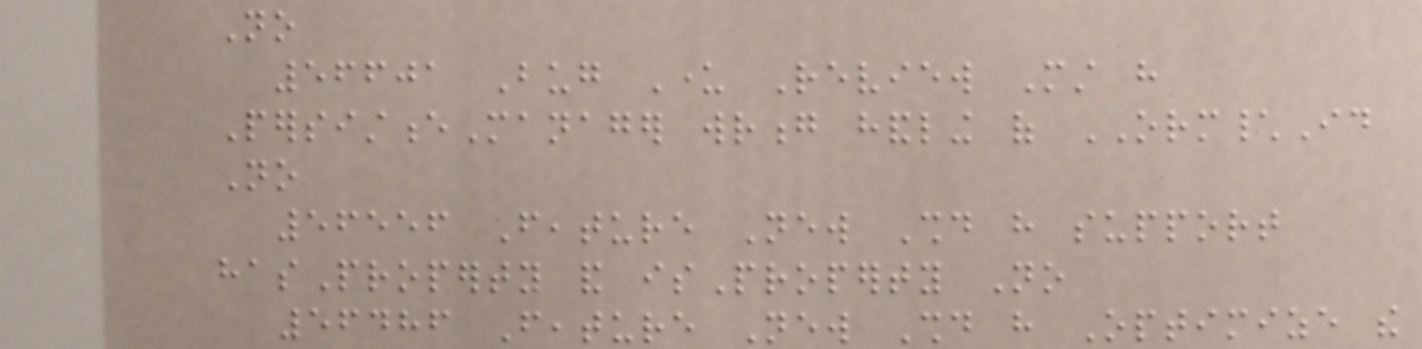No
56601 Bug Under Review Must have
PersistenceManager wrong handling of ORM\Id
No
56556 Feature New Should have support
hasProperty and isProperty No
56486 Feature New Should have Optimize the
